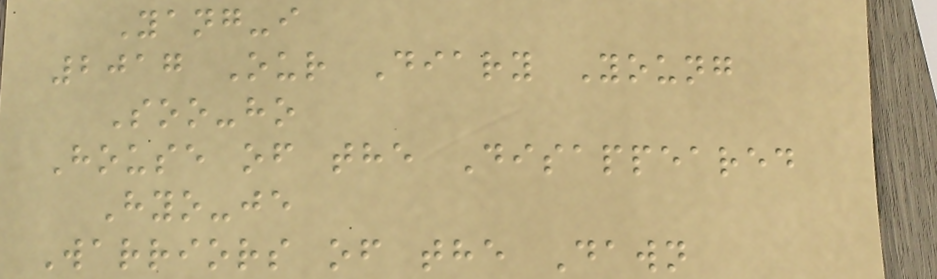Yang-i
2017 Our Diary Young
Soo-ho
House of the Disappeared
Hyo-je
Warriors of the Dawn
